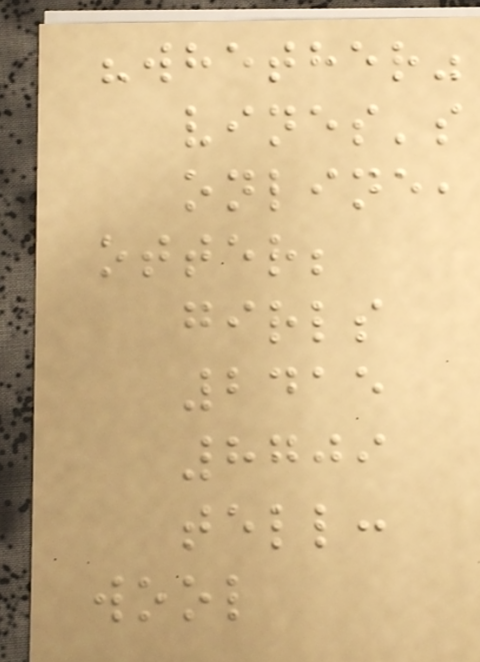"whether"
vines's
online,
otter;
girls
2415
8709
tell:
wool
